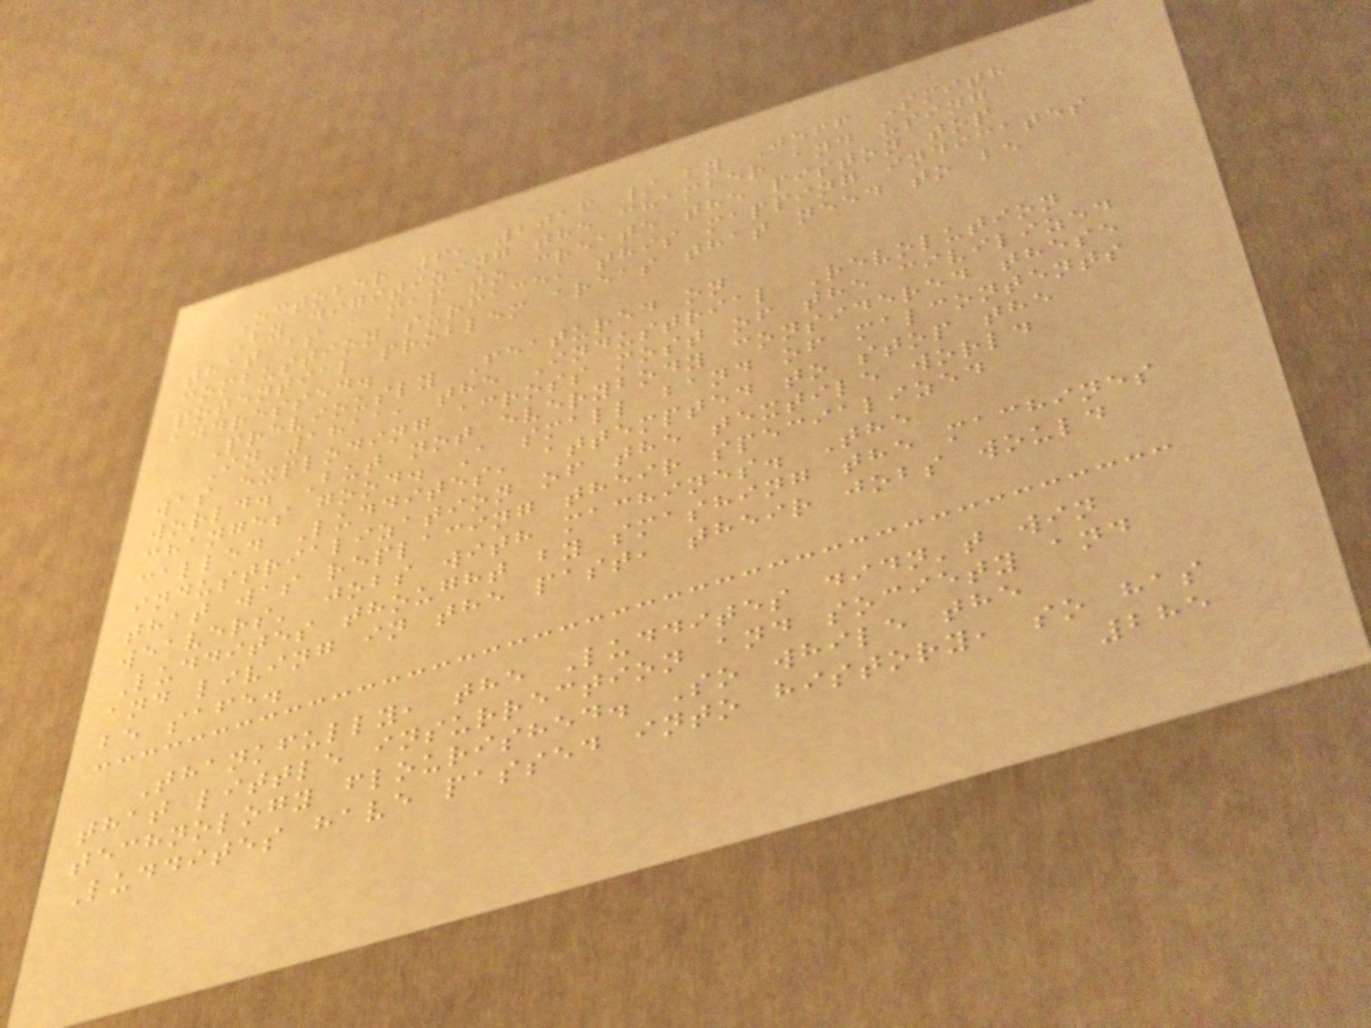October 6, 2016 / by Jeff Smith
By digitizing the chamber and using
that as a map to create the piston top
combustion surface, this mapping indicates
potential problem areas that need to be
addressed.
Previously Featured on
In 1811, the Industrial Revolution
was exploding across most of the civilized
world. But not everybody considered these
changes good. A small band of malcontents
called Luddites, attempted to stop the
industrialization of the textile world
that was replacing their specialized
weavers' jobs with machines. The
Luddites thought by smashing the machines
and living in the past, their jobs would
be safe.
Thankfully, the Luddites didn't win
that little insurrection and society and
technology flourished. So while the
Luddites have passed into history, so has
285
